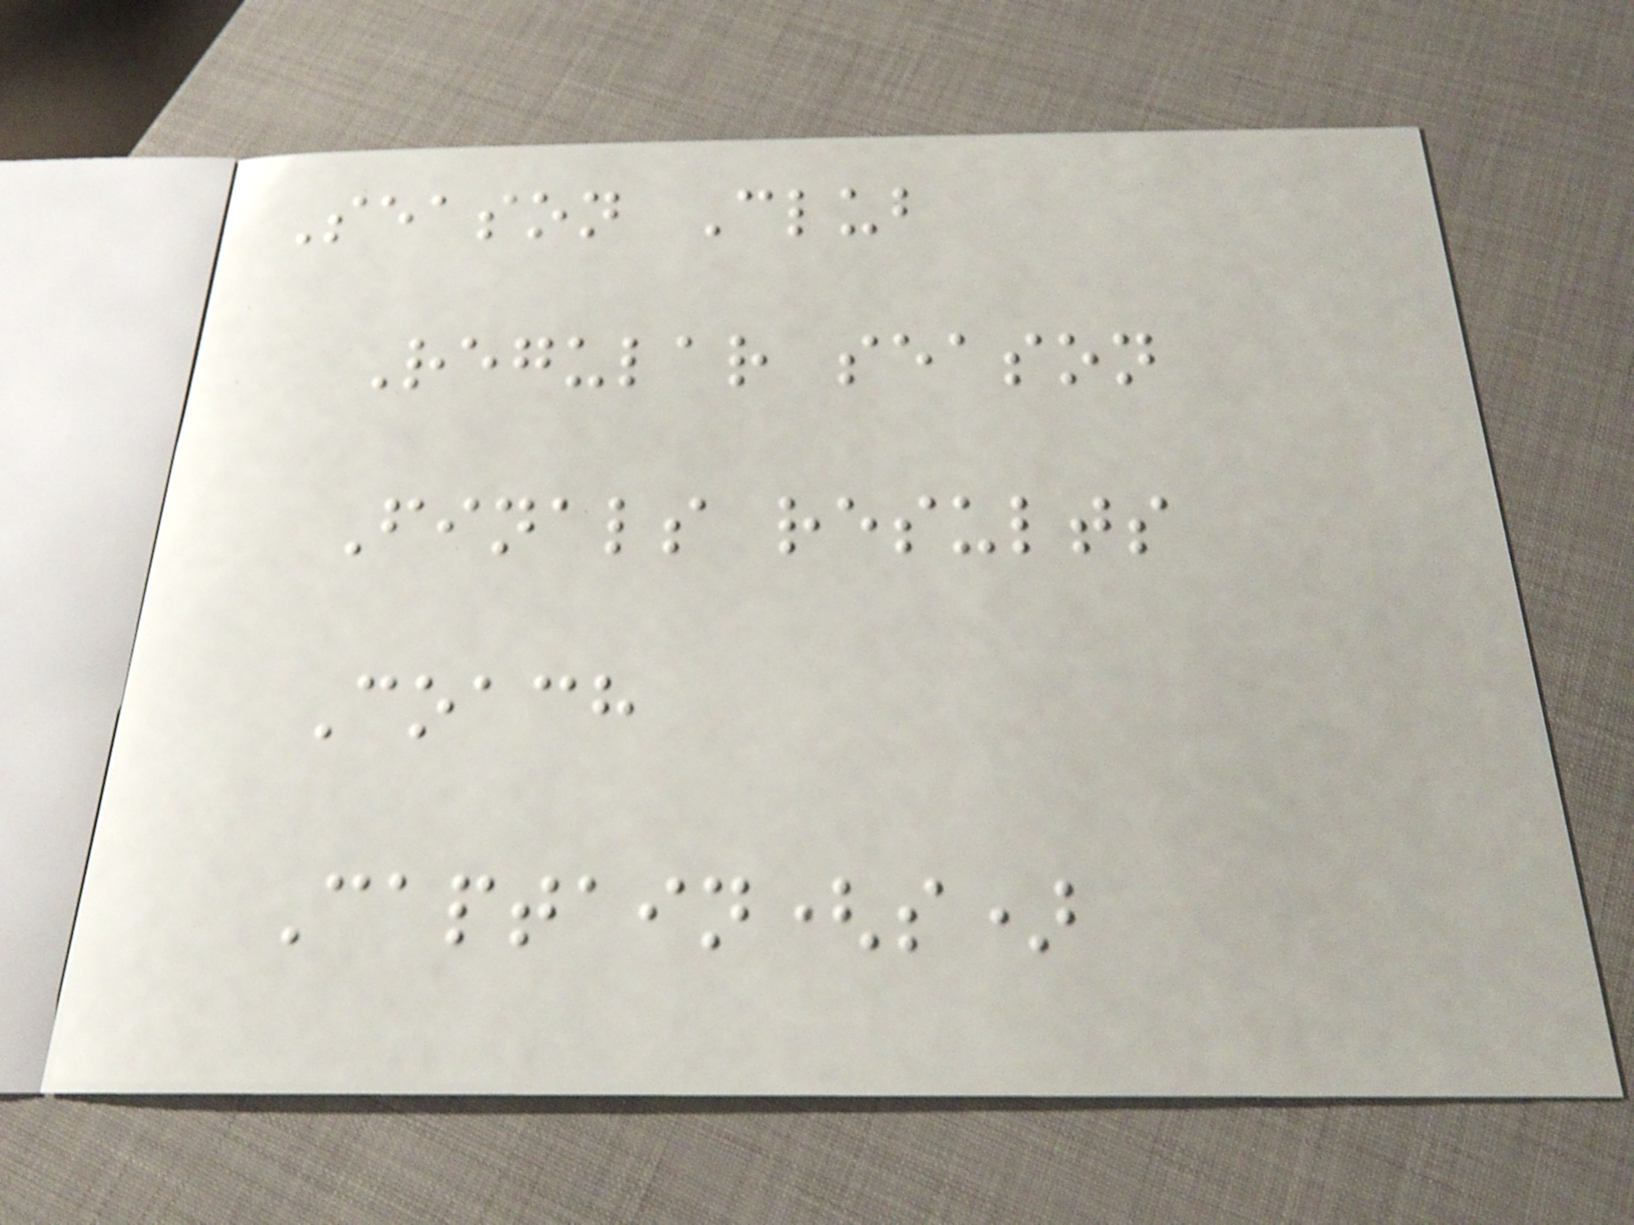Season Club
Regular season
Finals results
Coach
Captain(s)
